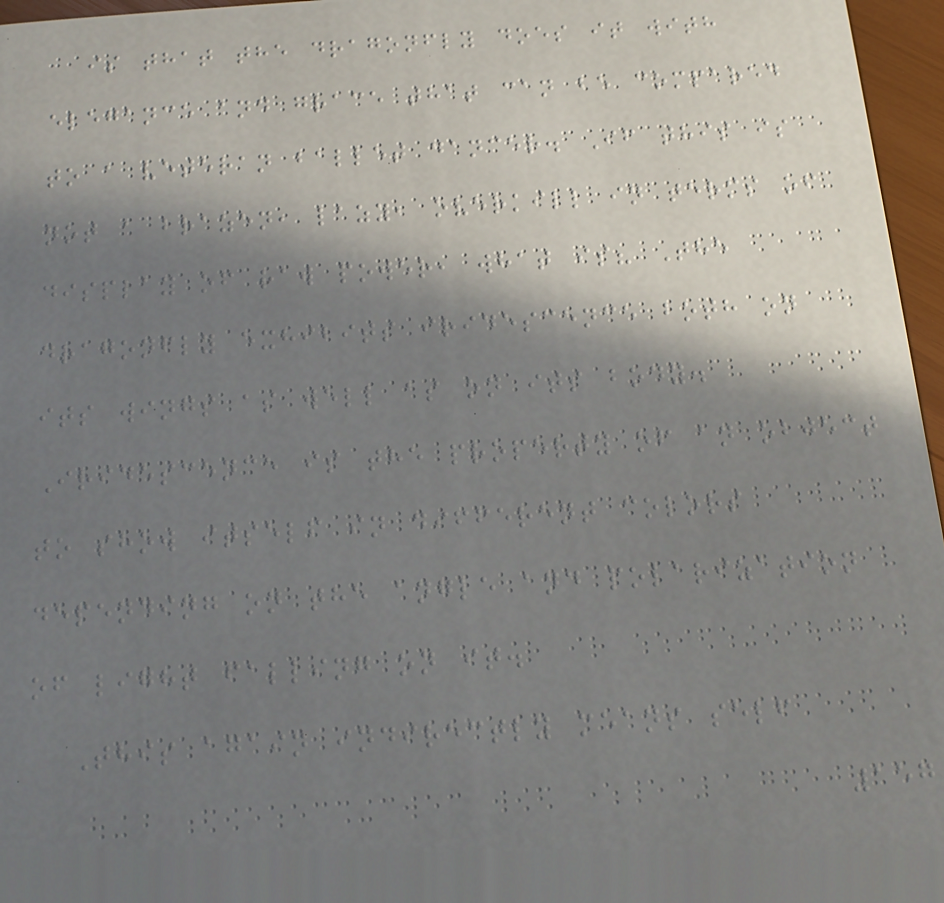is that the dragonfly does it with
elegance and grace that can be compared
to a veteran ballet dancer. If this is
not a brazen, lazy, overkill in terms of
display of raw power, what is? The
dragonfly exhibits iridescence both on
its wings as well as on its body.
Iridescence is the property of an object
to show itself in different colors
depending on the angle and polarization
of light falling on it.
This again indirectly means self
157
